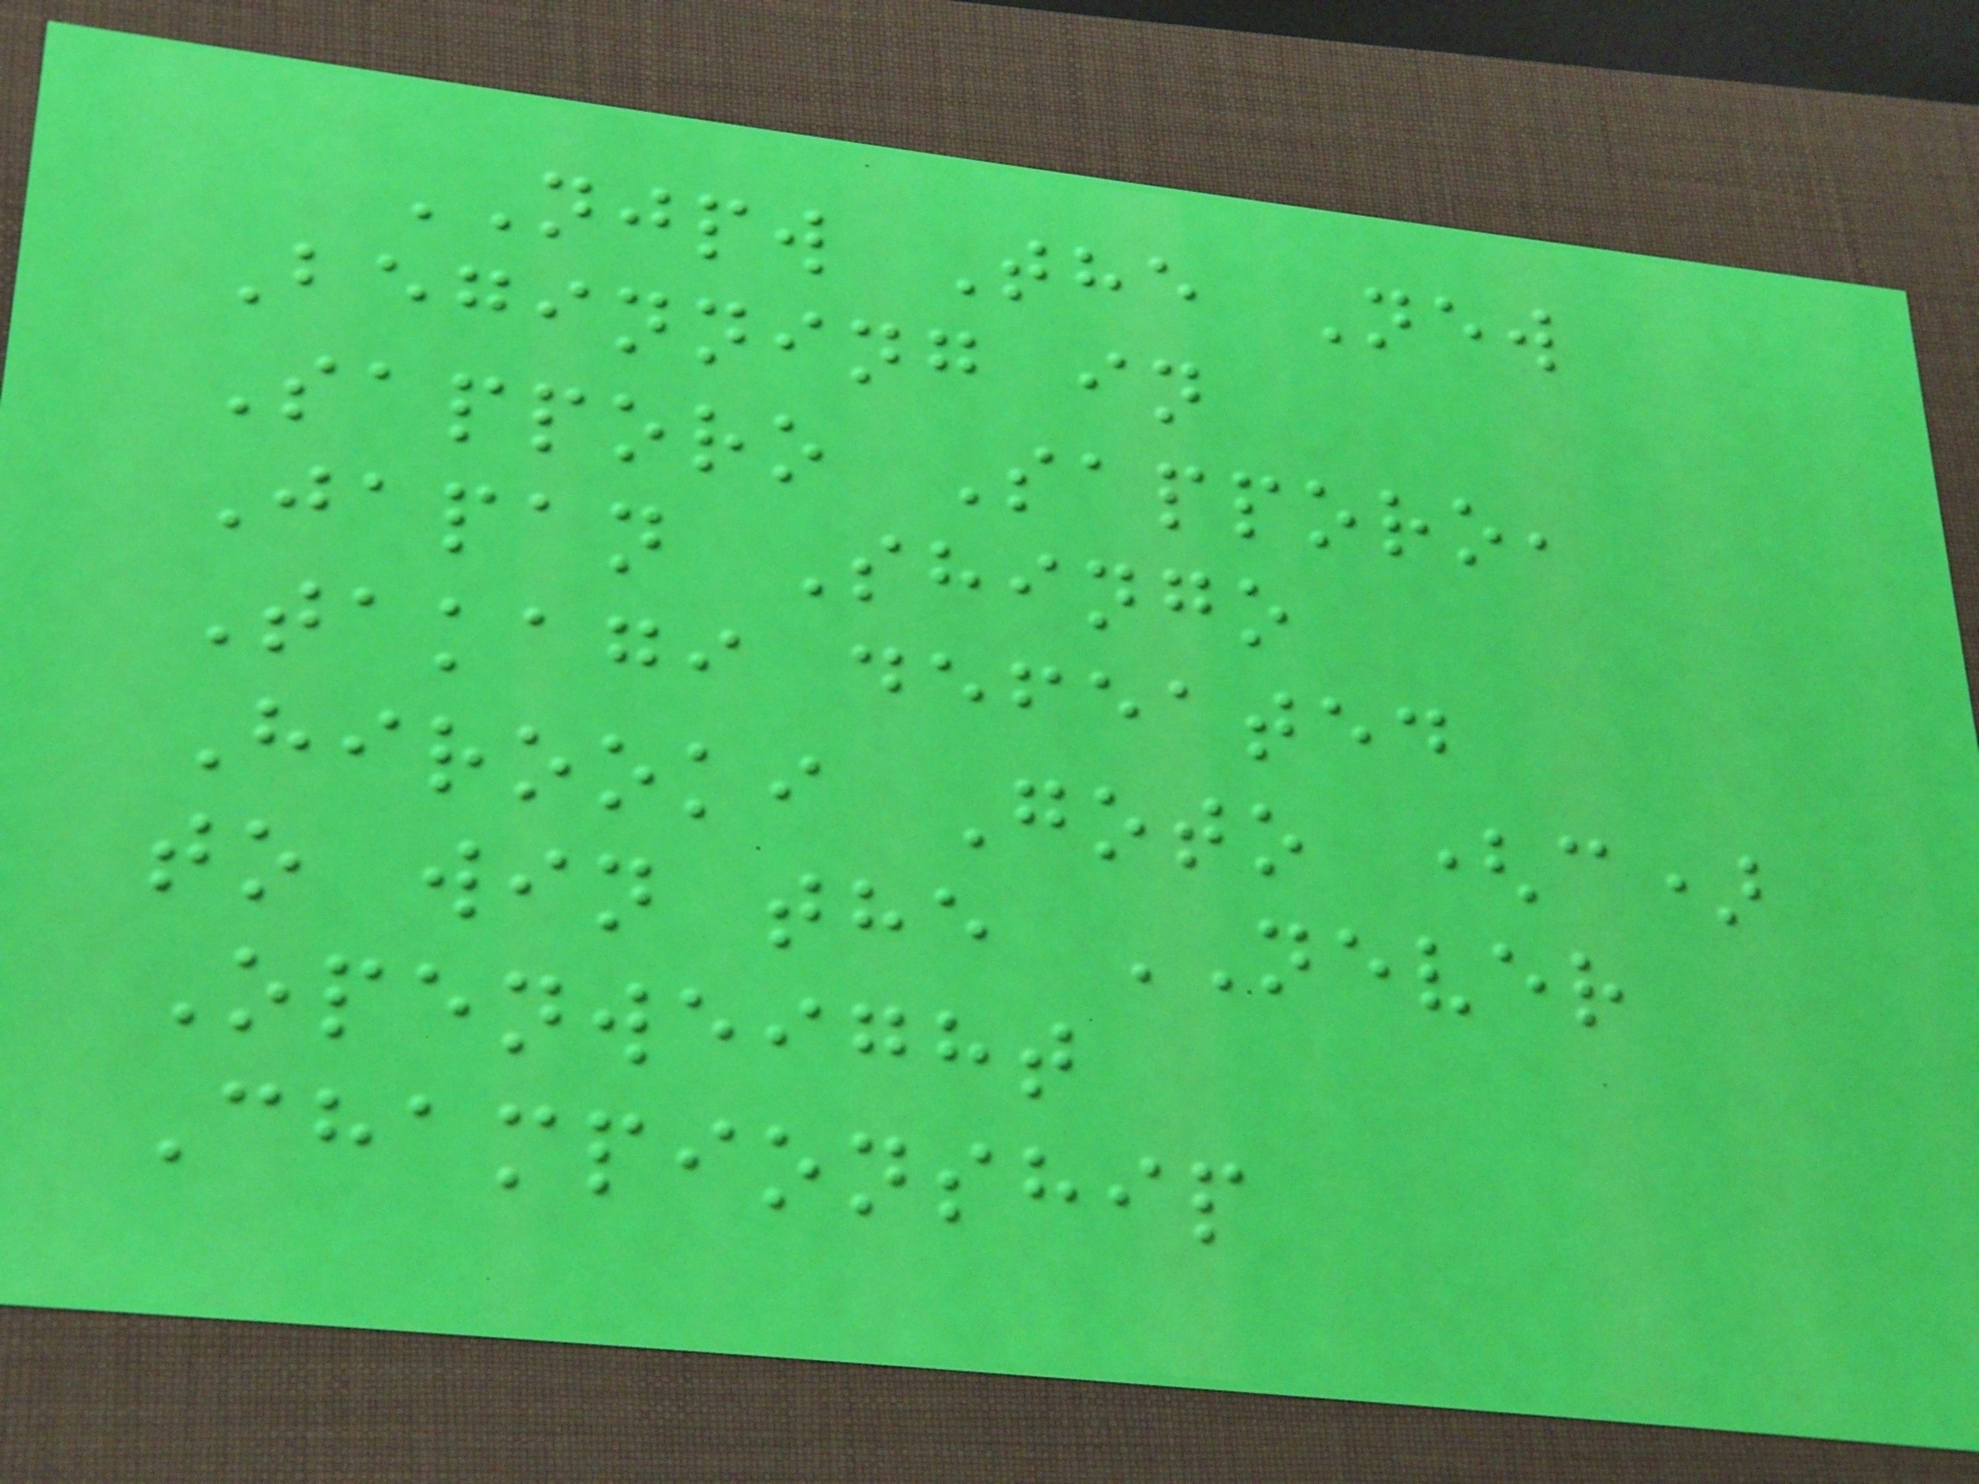NJPW The New
Beginning in
Sapporo Sapporo,
Japan Shingo
Takagi defeated
Hirooki Goto (c)
to win the NEVER
Openweight
Championship
